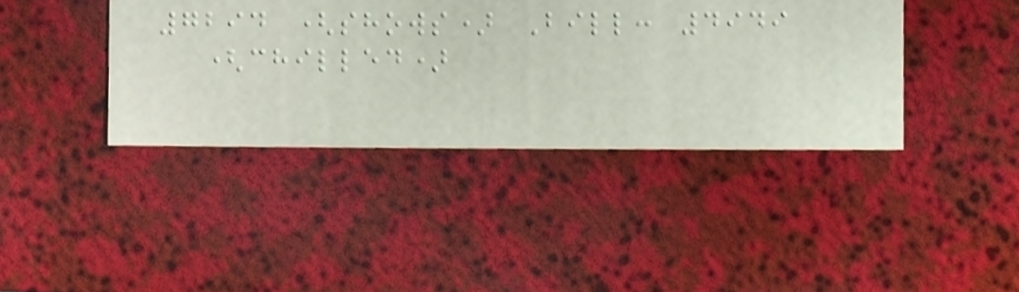7294 (shows) Bill: 4949
(chilled)
